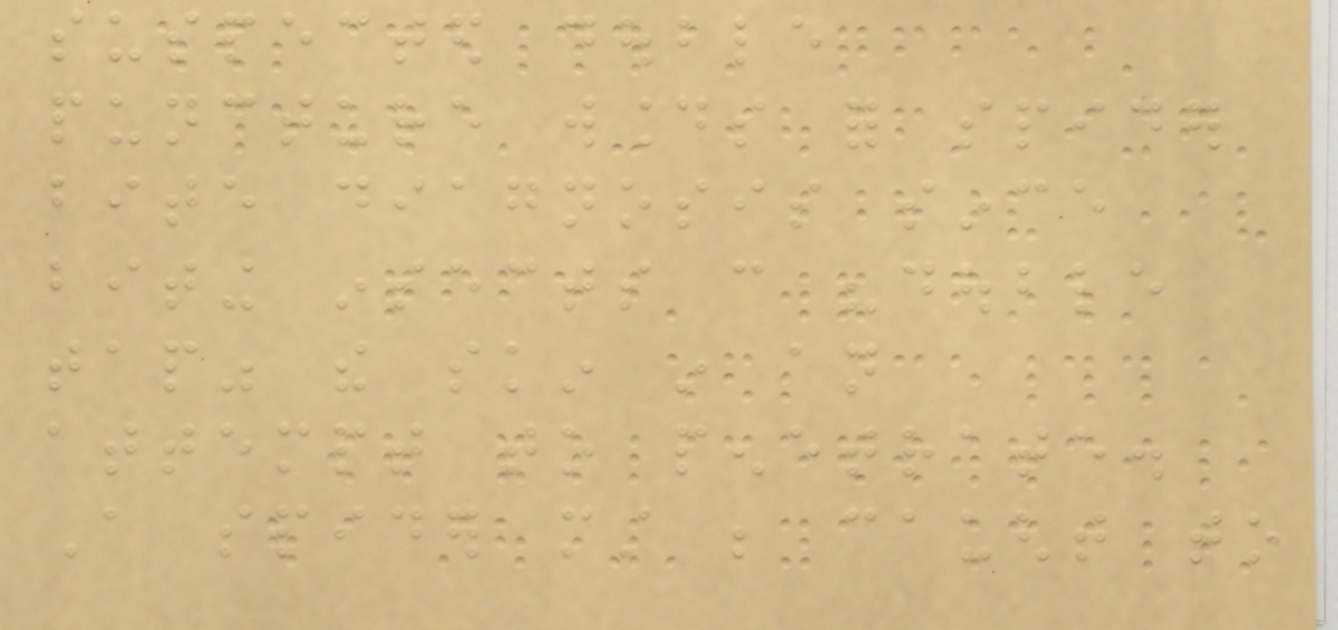suspected double
puncture wounds for spider
bite diagnosis since
biting insects can "double
tap" the skin in an
attempt to penetrate.
A spider must be caught to
